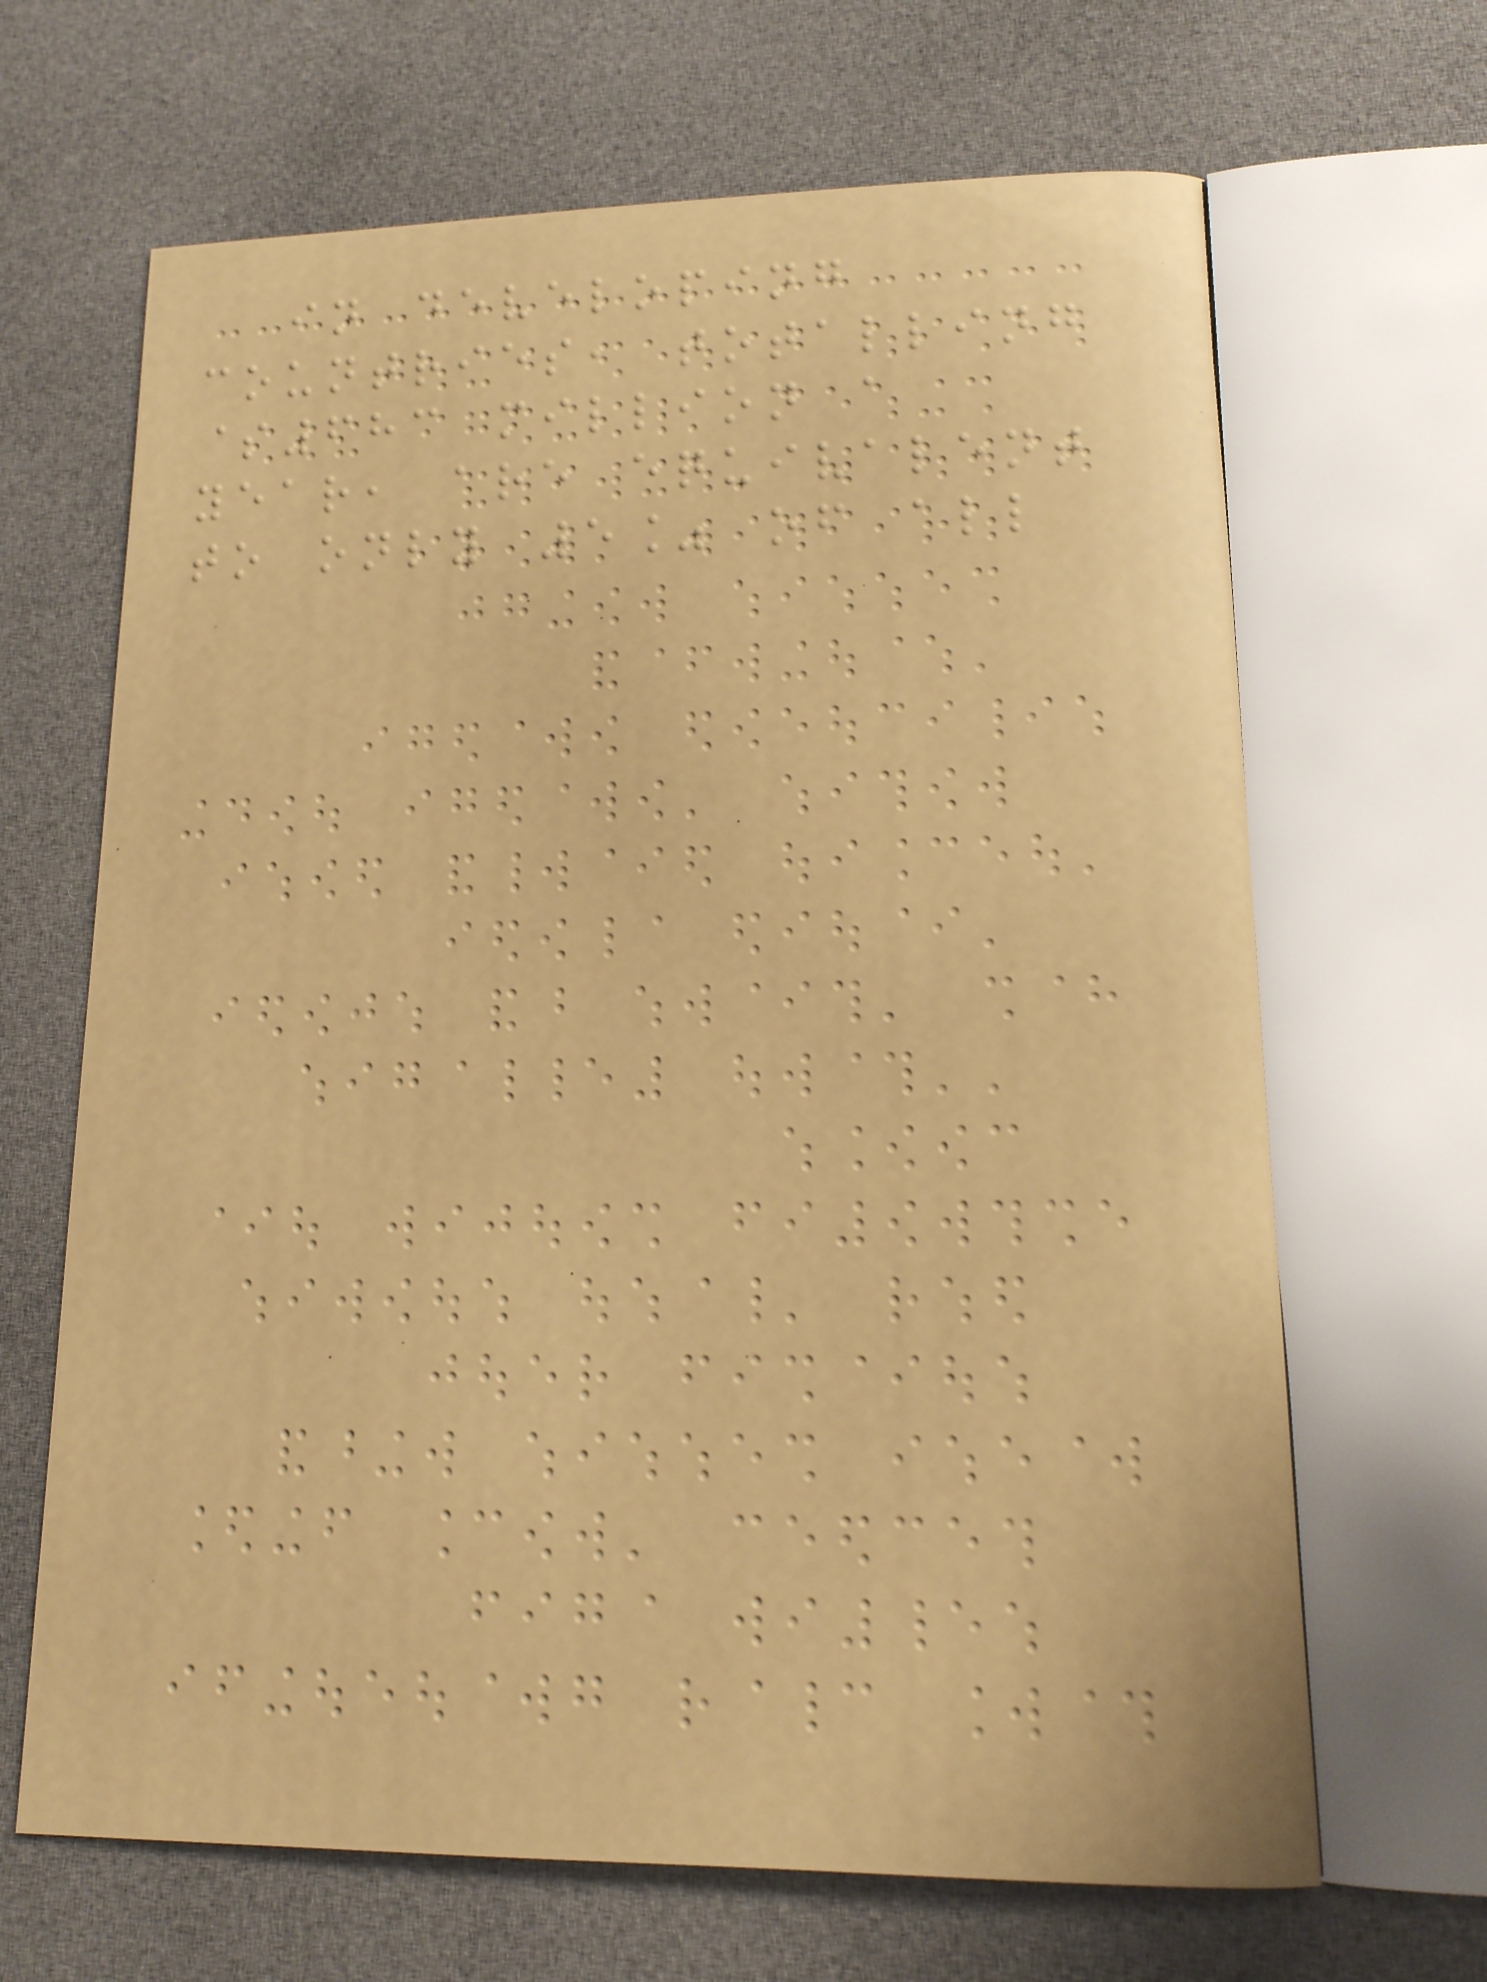in developing
countries, totalling
$683 million a
year, are equivalent
to only 5% of all
